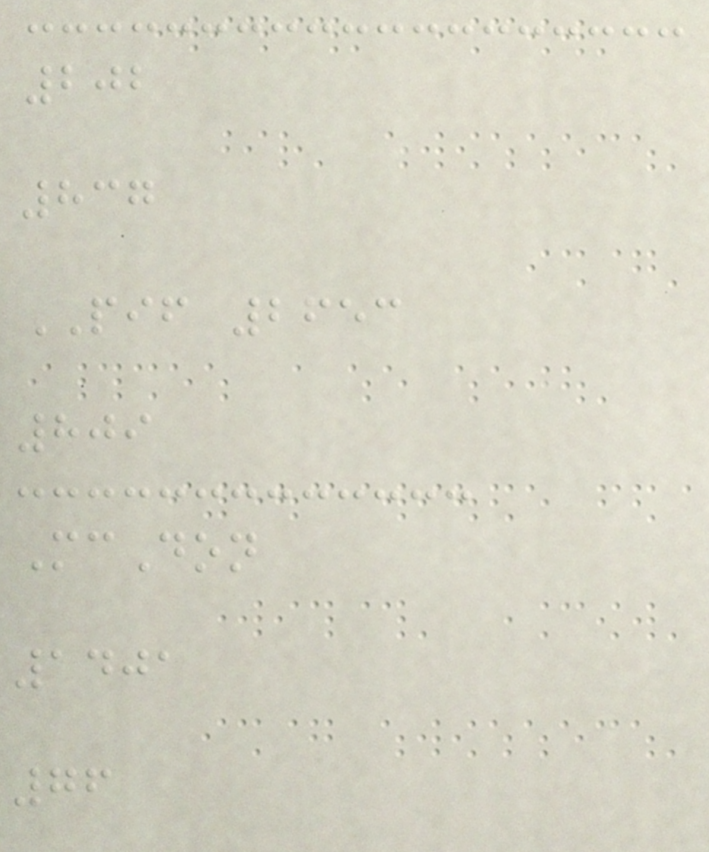202
837
PIF 2653
809
McDon
1401
76
